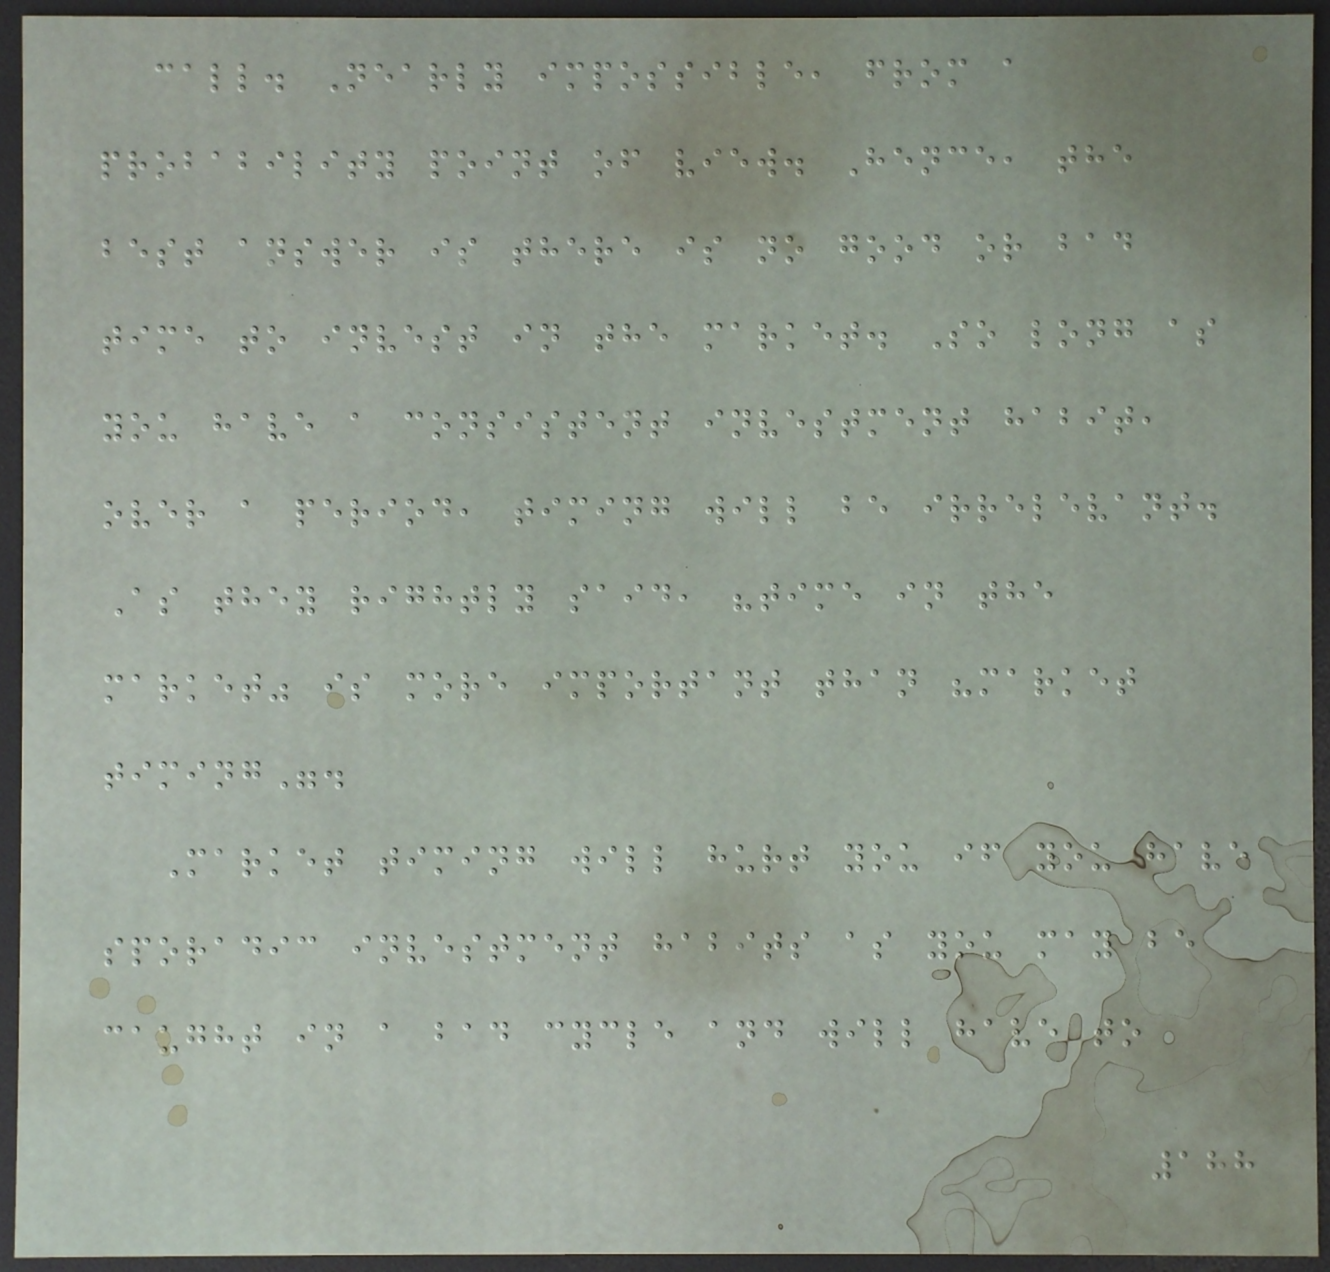call. Nearly impossible, from a
probability point of view. Hence, the
best answer is there is no good or bad
time to invest in the market. So long as
you have a consistent investment habit,
over a period, timing will be irrelevant.
As they rightly said, "time in the
market" is more important than "market
timing".
Market timing will hurt you if you have
sporadic investment habits as you may be
caught in a bad cycle and will have to
188
